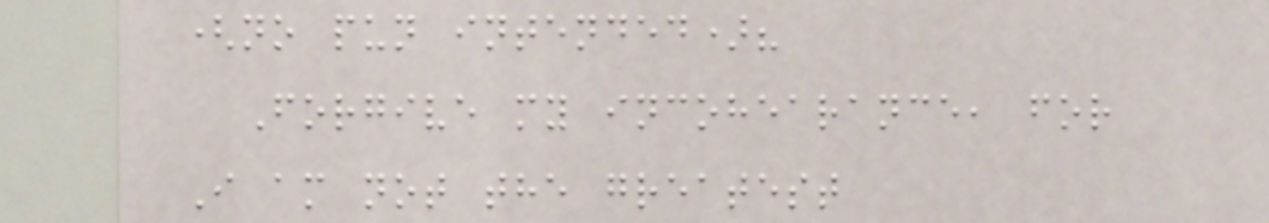(no pun intended)?
Forgive my incohearance, for
I am not the greatest
